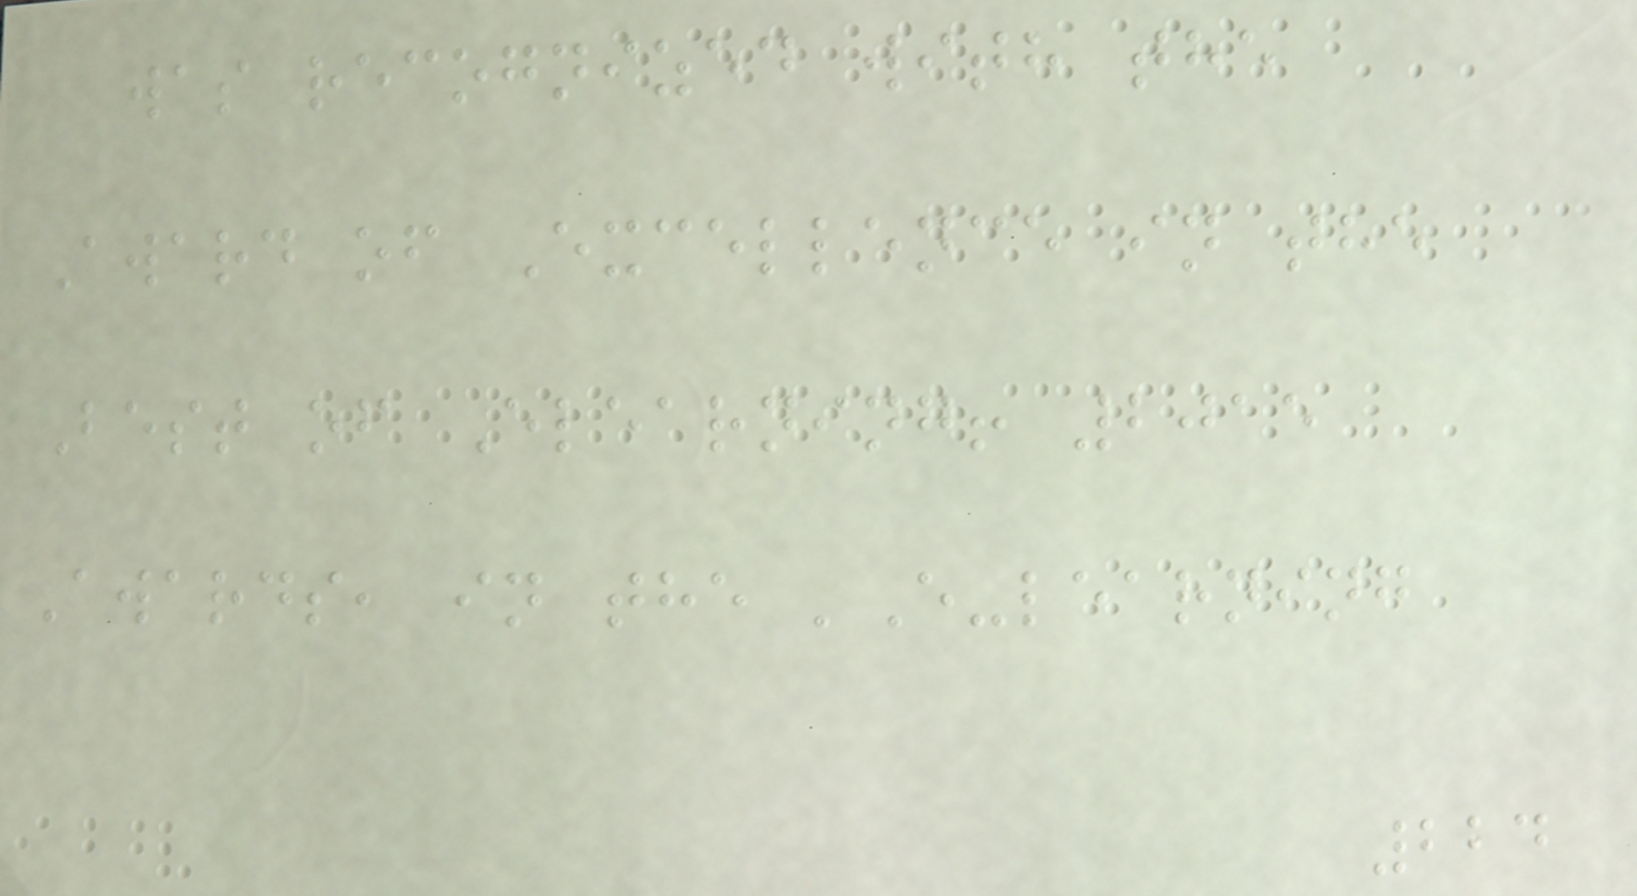was recognized with the
Award of Excellence in the
Best of Elearning! 2015
Awards, in the 'E-learning
224
